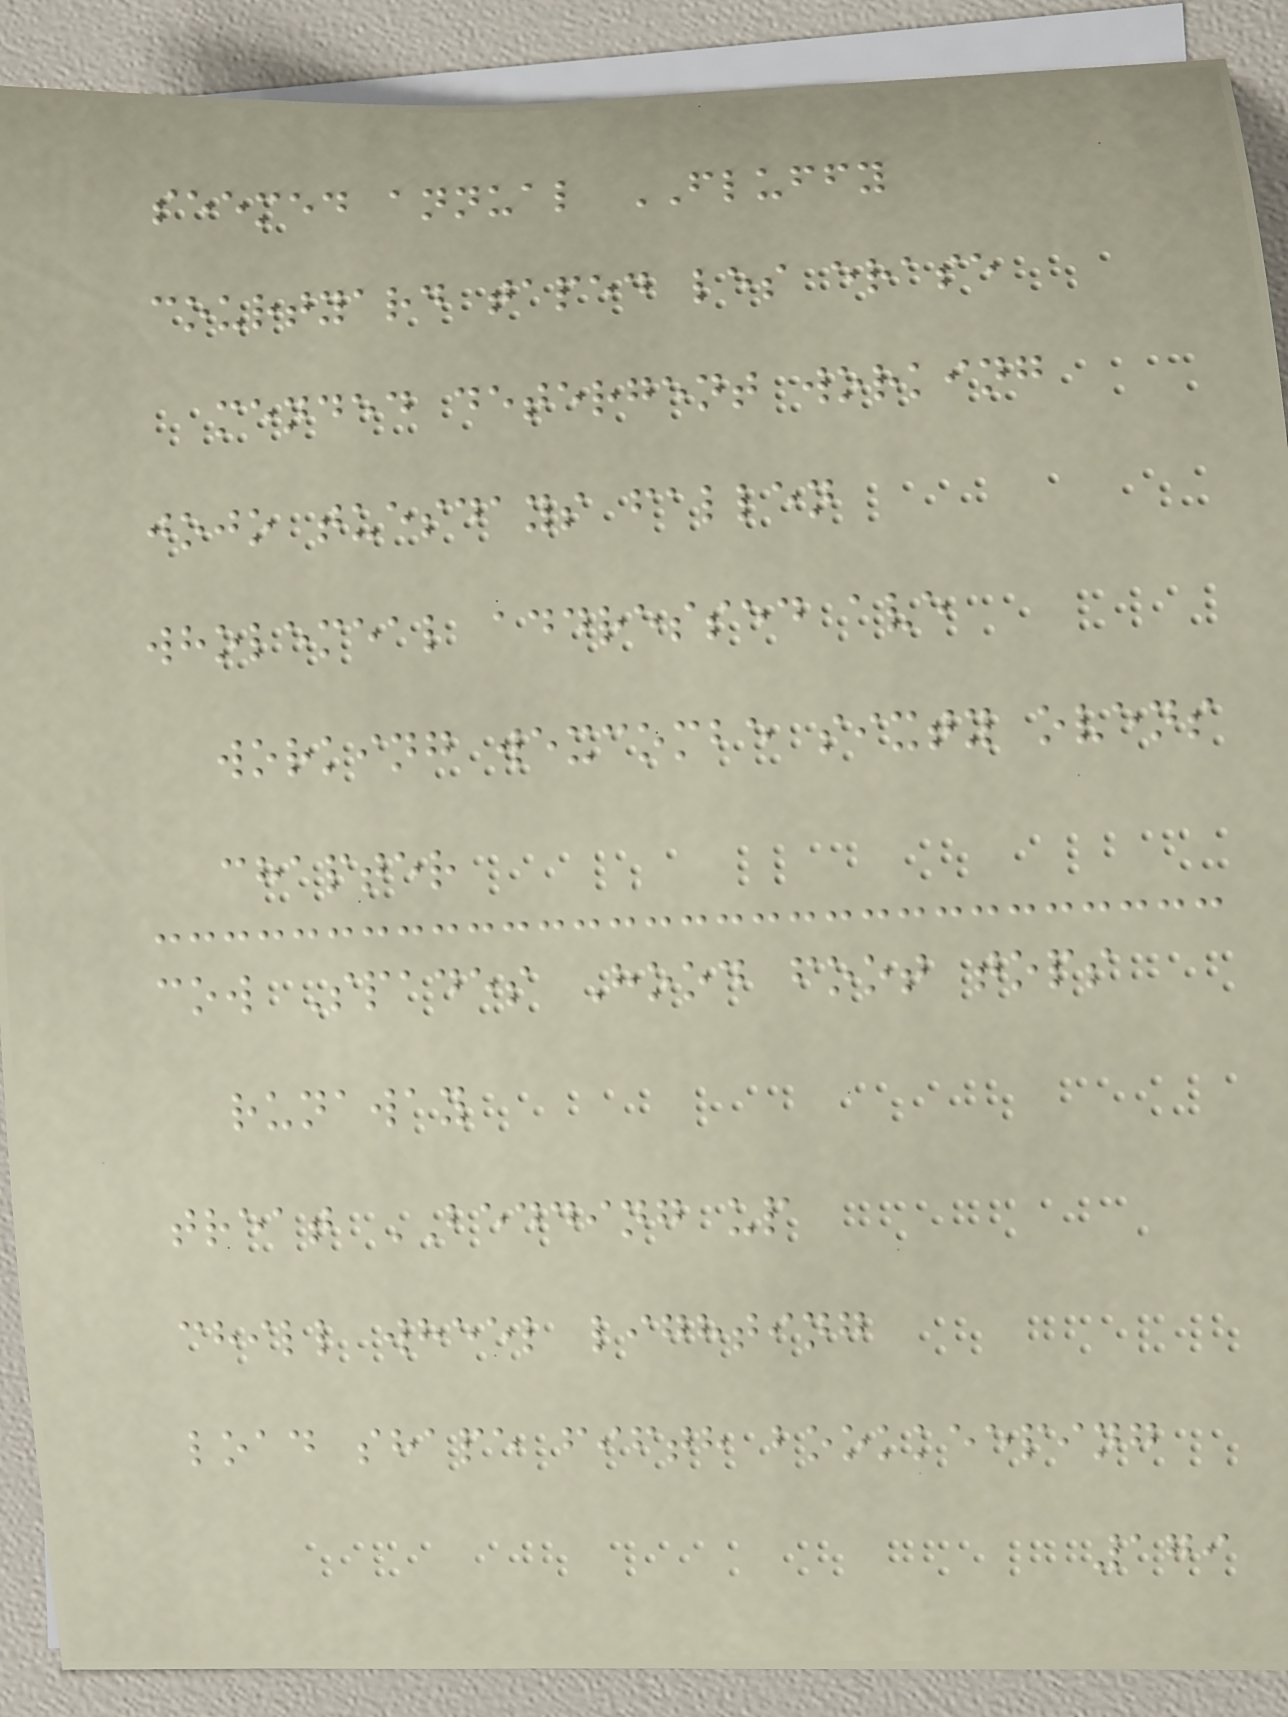seemed annual FLUFFY
courtyard taped les erase
mended detergent working
jojo tuesdays fallen
wholemeal addressed ave
working wexcombe sixty ovens
chapter
cow Spades Hood foot tops
runaway
treat BEDDING up
chill wheel lighting
load shape fifth bookkeeping
179
